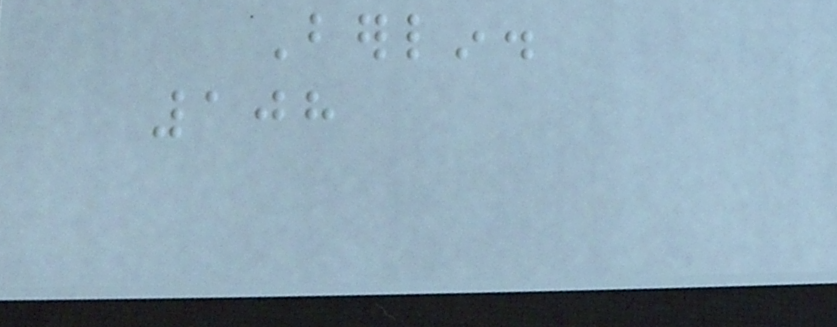Berlin.
108
